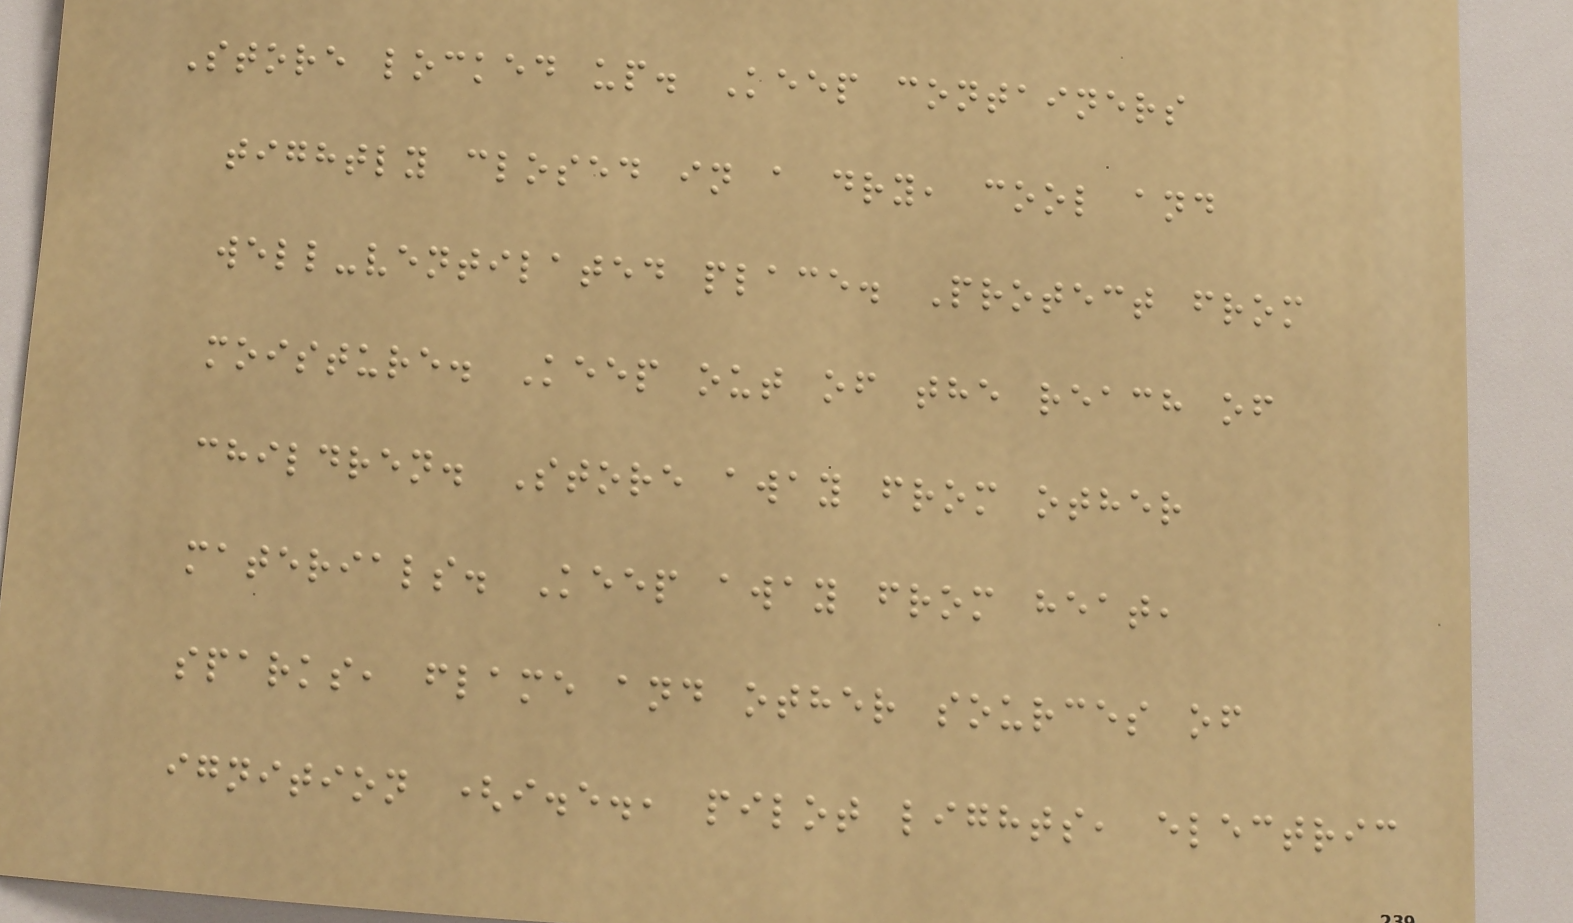Store locked up. Keep containers
tightly closed in a dry, cool and
well-ventilated place. Protect from
moisture. Keep out of the reach of
children. Store away from other
materials. Keep away from heat,
sparks, flame and other sources of
ignition (i.e., pilot lights, electric
